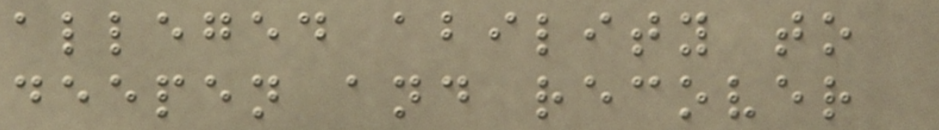alleged ability to
deepen and recover
